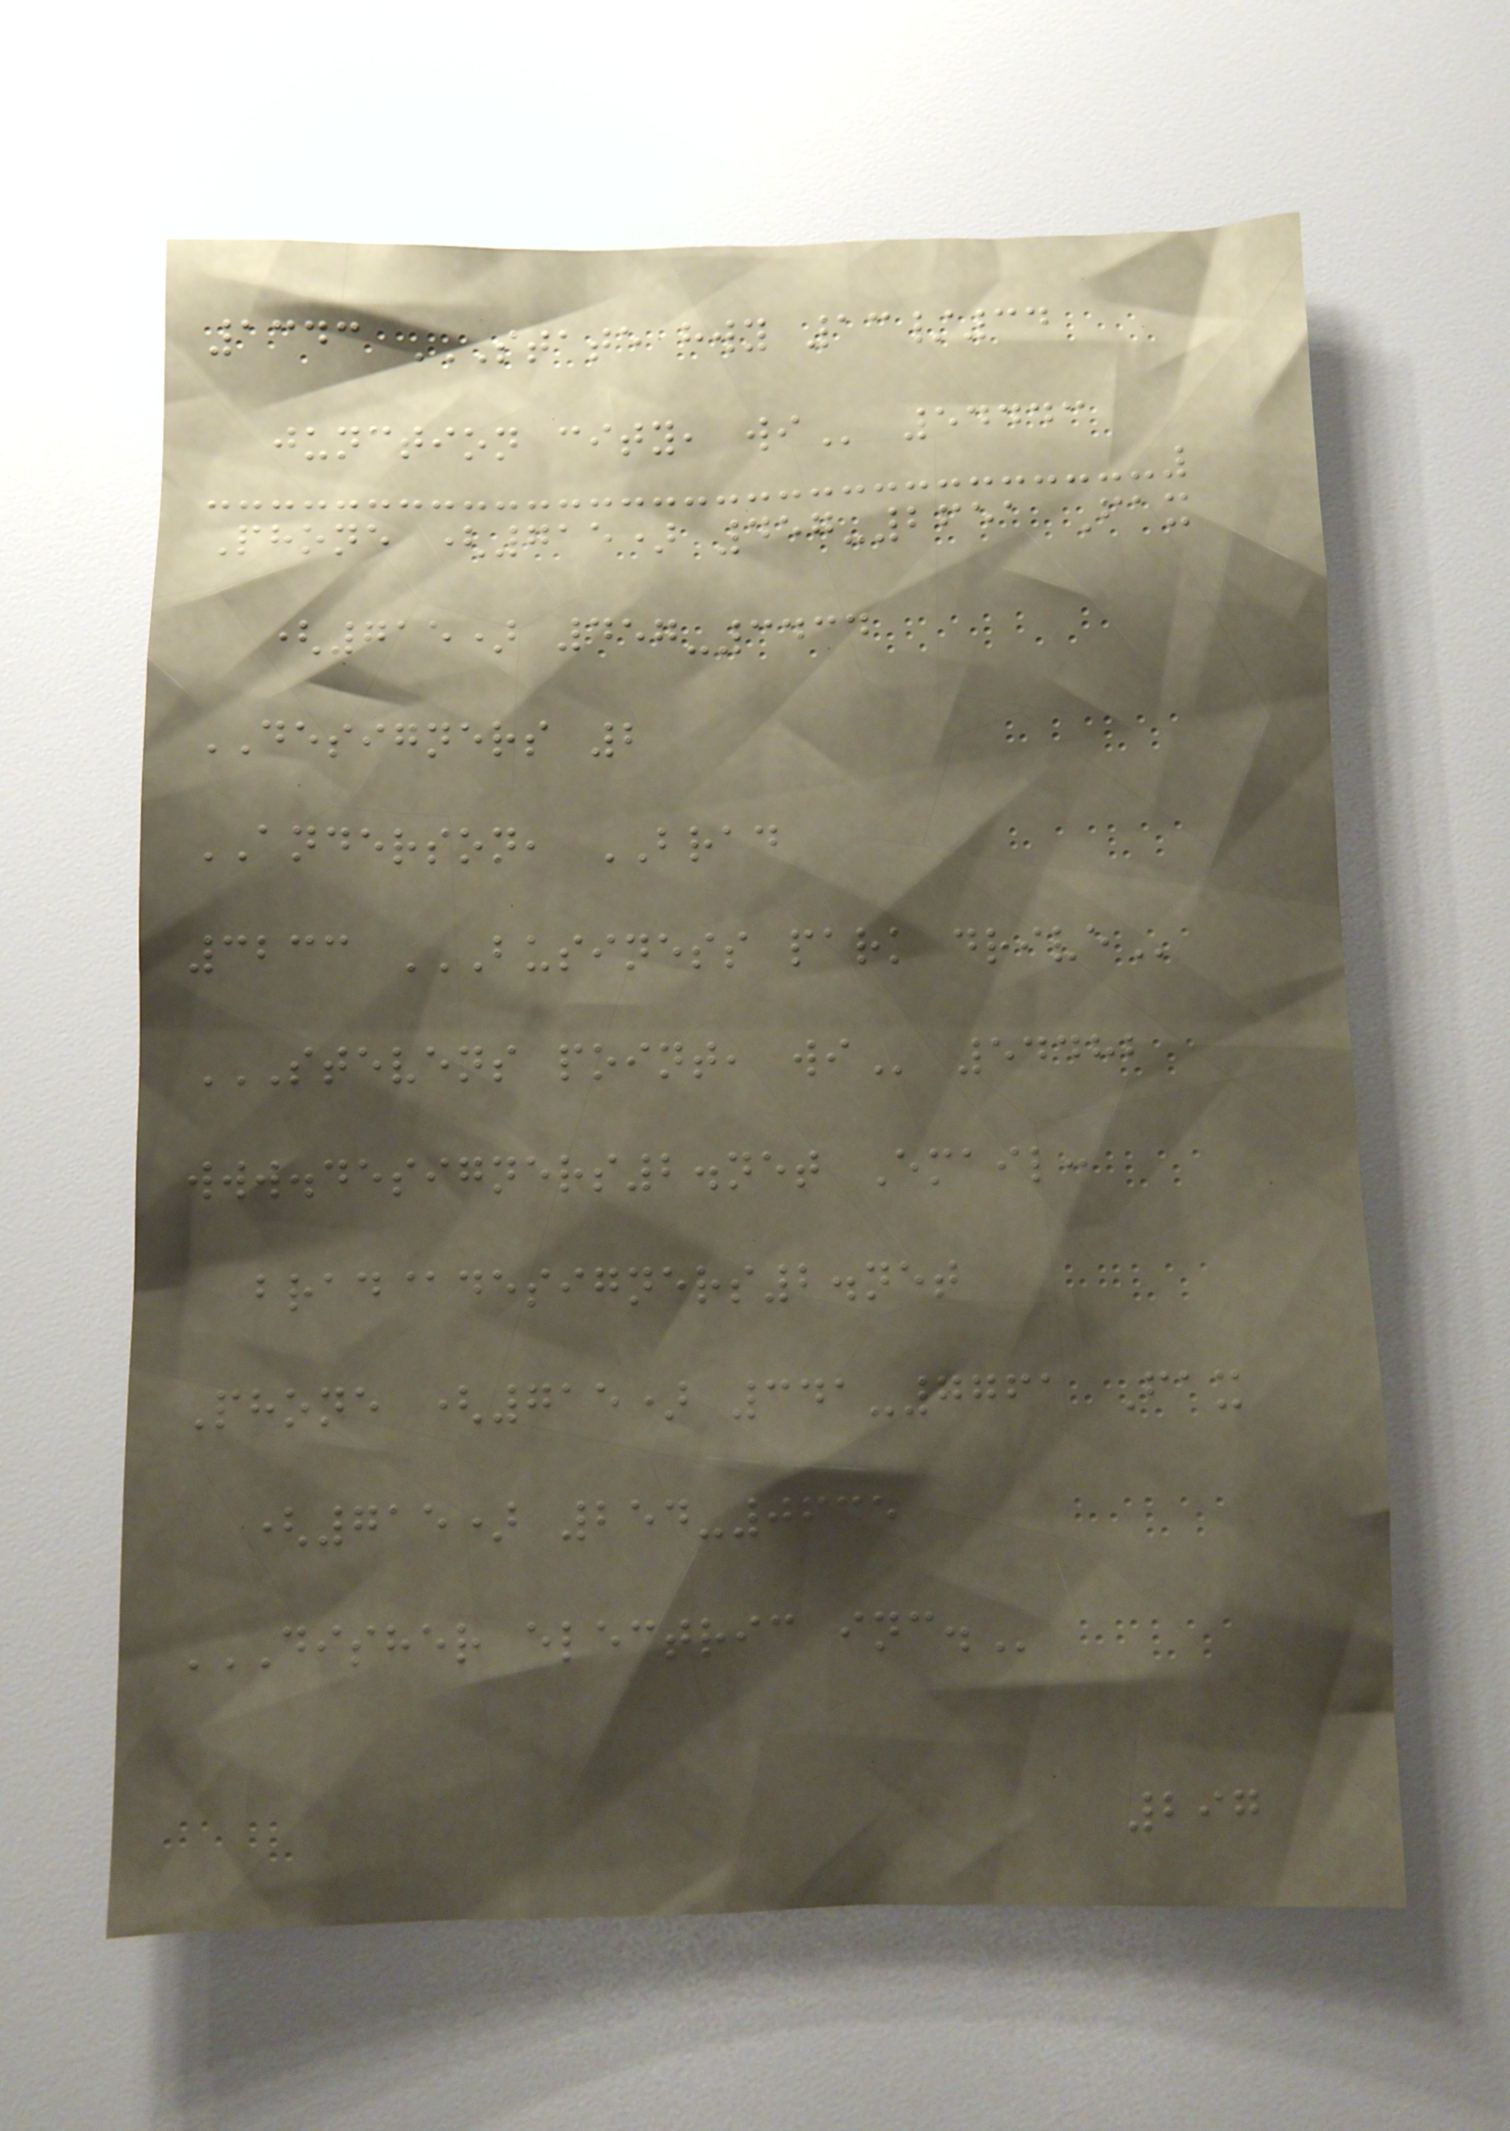1343 STATE HWY 13/34
JUNCTION CITY, WI 54443
Phone (715) 457-2651 Fax
(715) 457-3434
DESIGNERS 2
ANDERSON, BRAD
3233 BUSINESS PARK DRIVE
STEVENS POINT, WI 54482
www.designers2.net Email:
brad@designers2.net
Phone (715) 341-7761 Fax
(715) 254-0635
DISHER ELECTRIC INC.
297
